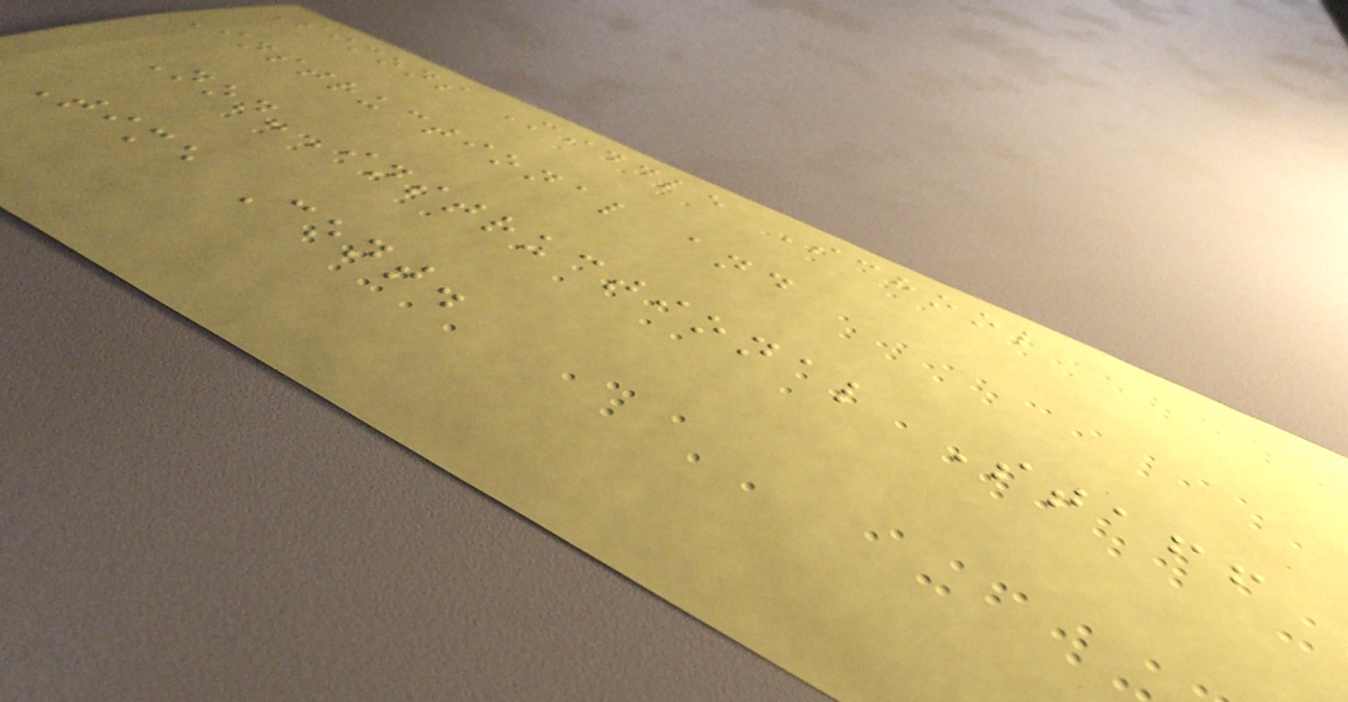Simons Middle School
Instructional and
Non-Instructional Staff
Time Cont.
